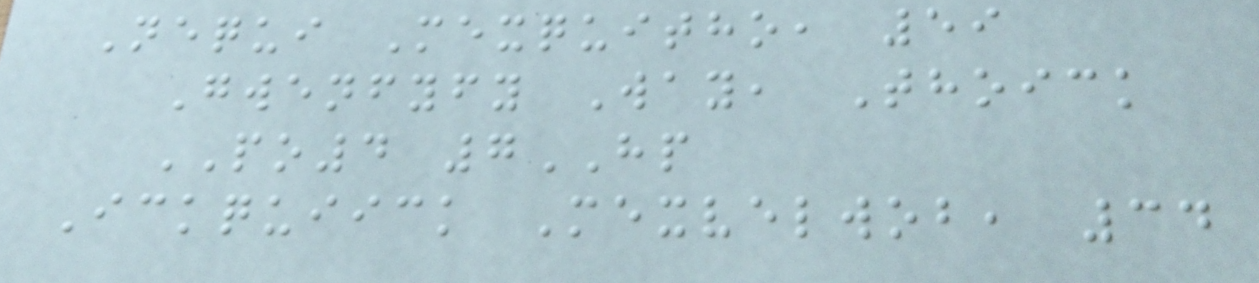Nequi Mexquitho, 59
Gwenfyfy Way, Thoick
PO4 7HP
Ickquiick Mexvelwob, 34
